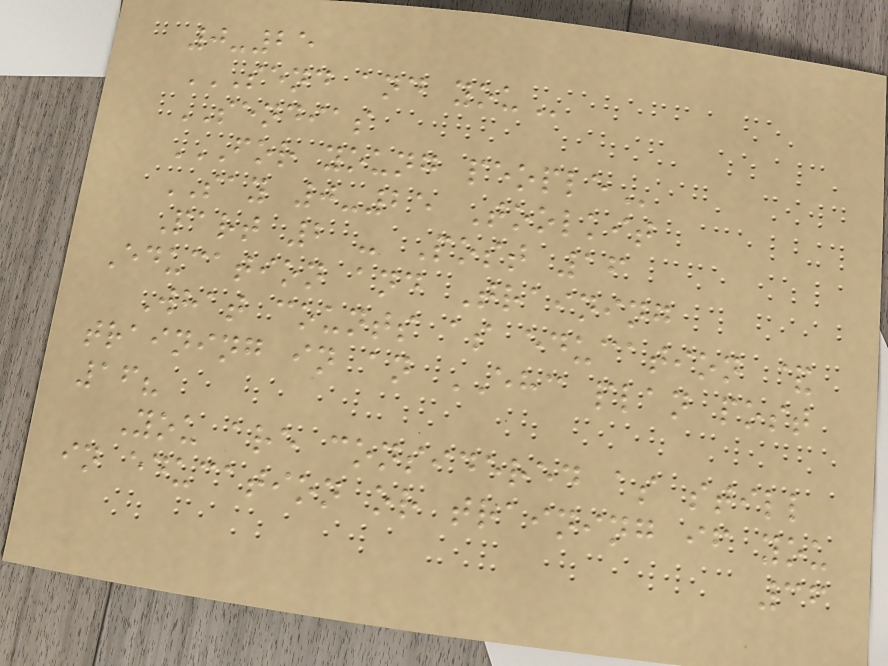0-25
SEND AND YOU
SENDIAS
FOR YOUNG PEOPLE
SAY 0-25 Toolkit
Part 2 - Post 16
Education and Training
What counts as education &
training in an EHC plan post
16?
You are considered as still
in education or training if you
36
